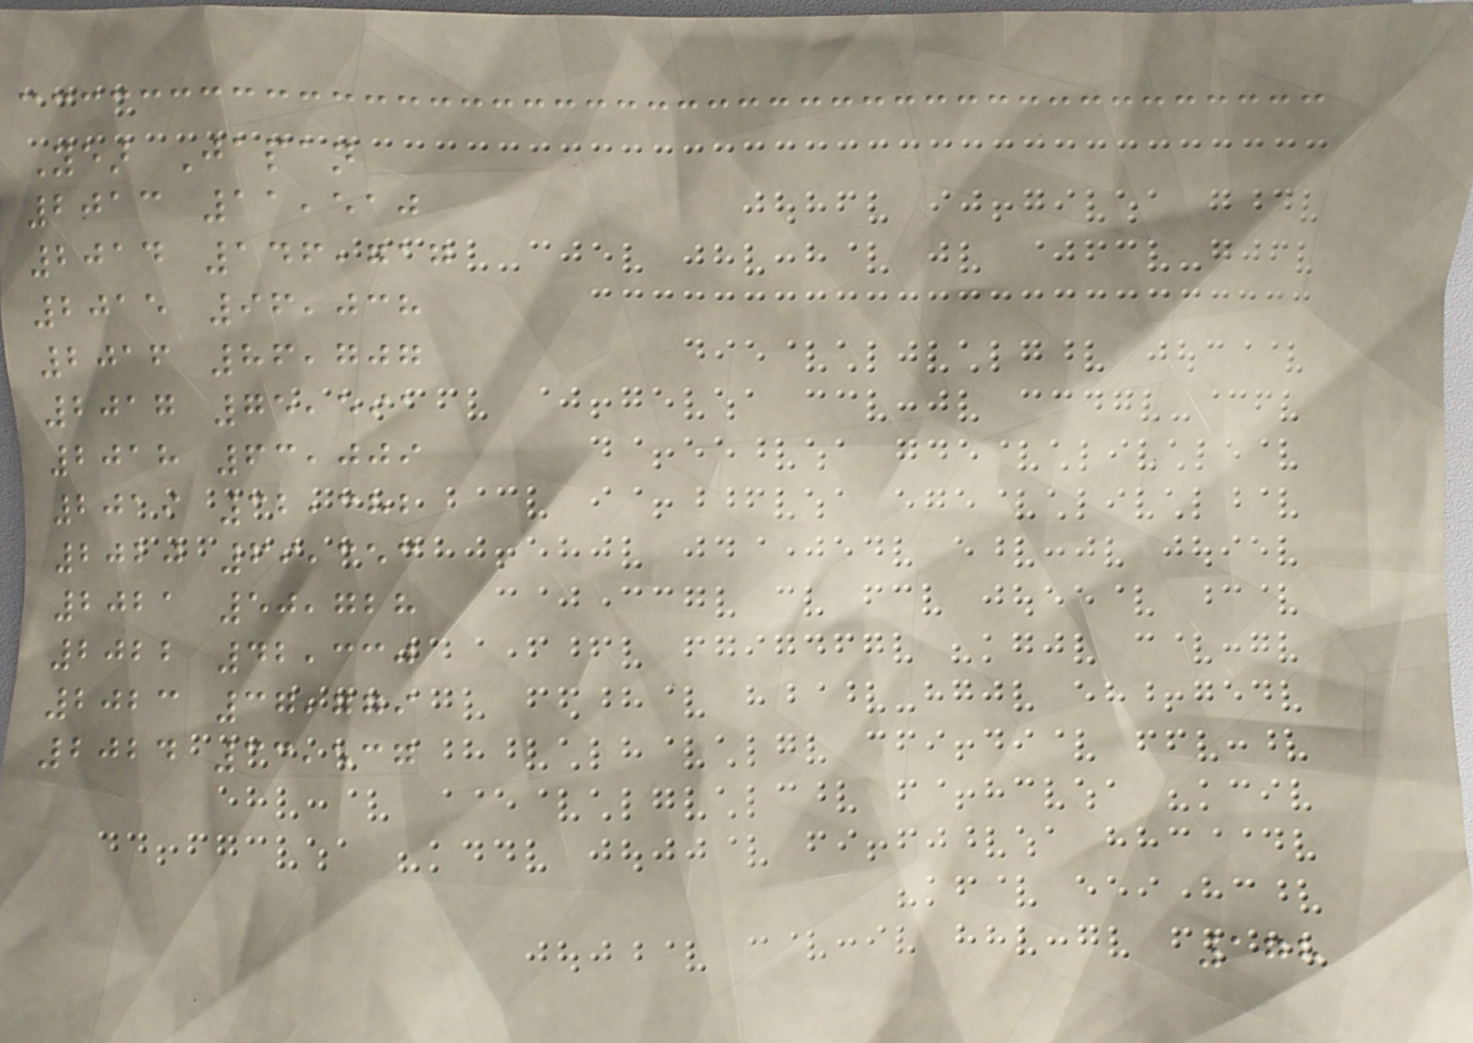Year Japan
2013 11,510
2014 146,717
2015 96,038
2016 86,707
2017 75,591
2018 63,009
2019 32,382
2020 69,353
2021 50,728
2022 42,330
2023 37,779
2024 33,537
178
